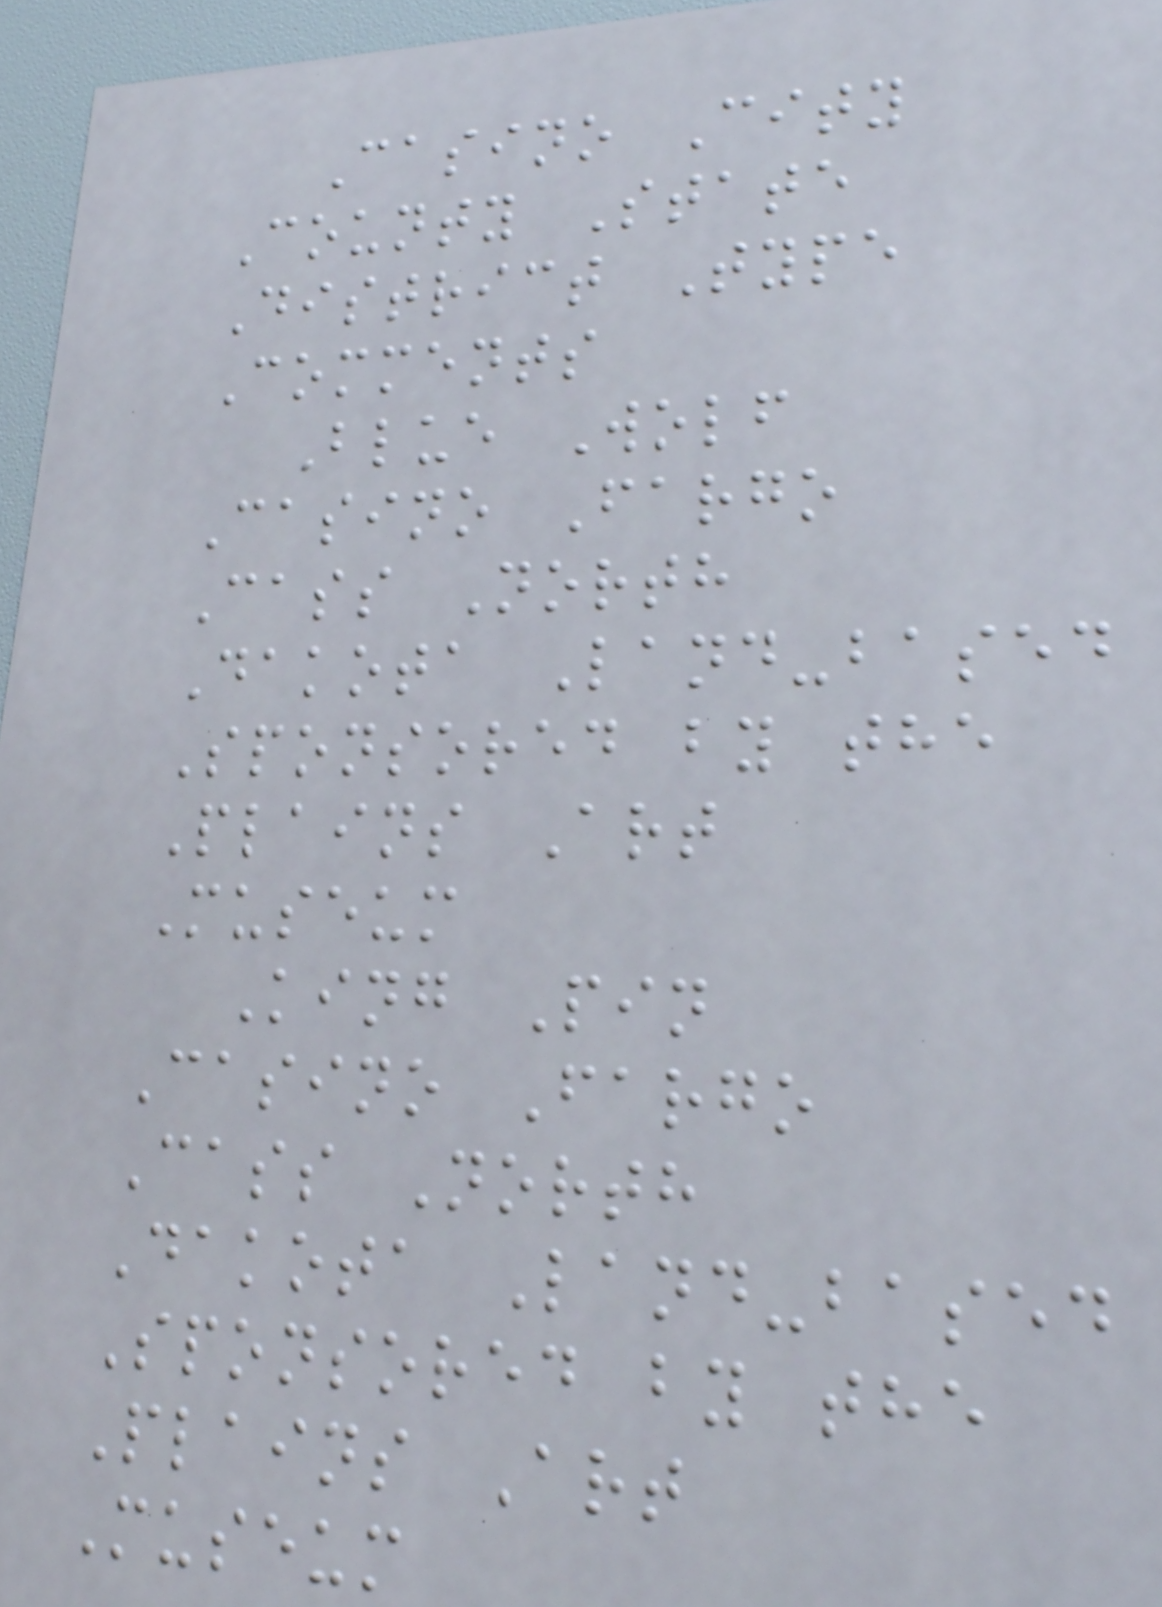Casino City
County State
District Type
Comments
Blue Wolf
Casino Fargo
Cass North
Dakota Land-based
Sponsored by the
Plains Art
Museum
King Pin
Casino Fargo
Cass North
Dakota Land-based
Sponsored by the
Plains Art
Museum
